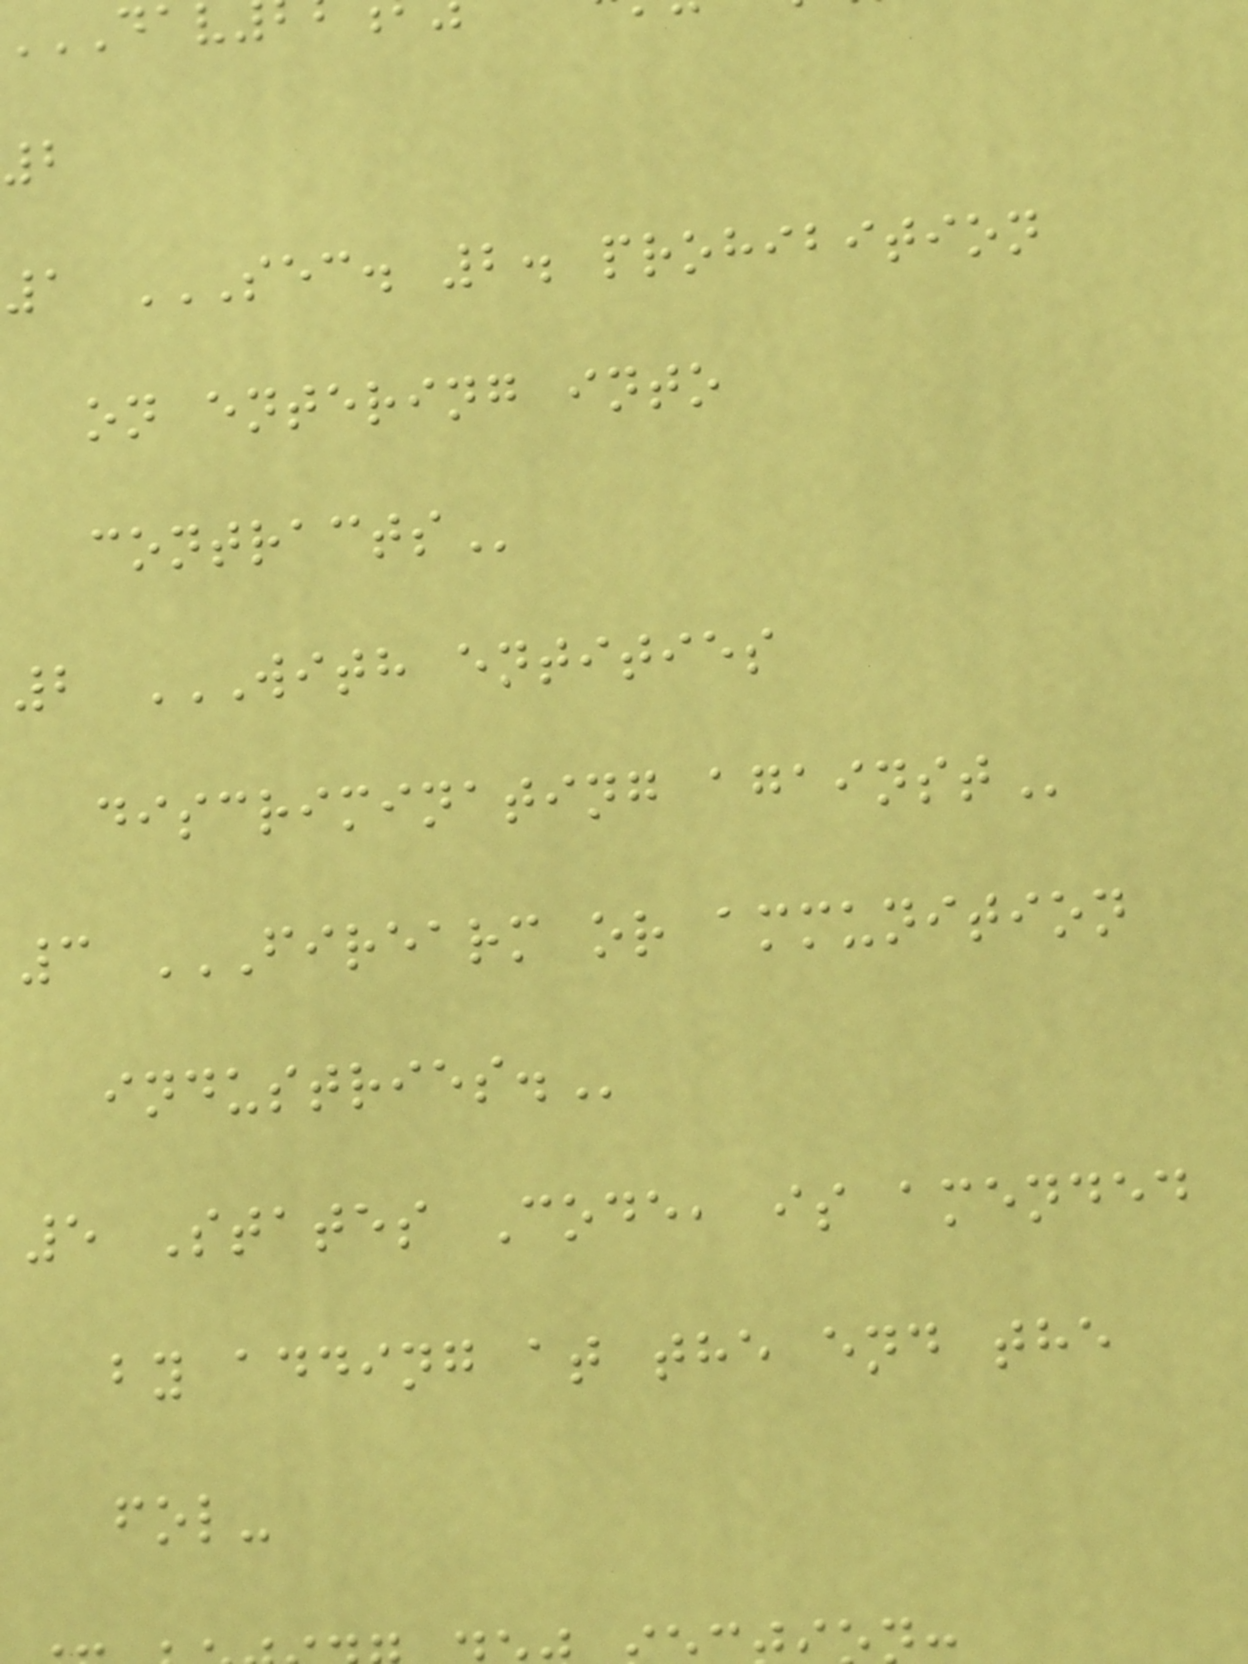2
1 SEC. 2. PROHIBITION
on entering into
2 WITH ENTITIES
discriminating
3 FIREARM OR AMMUNITION
5 States Code, is amended
by adding at the end the
fol-
